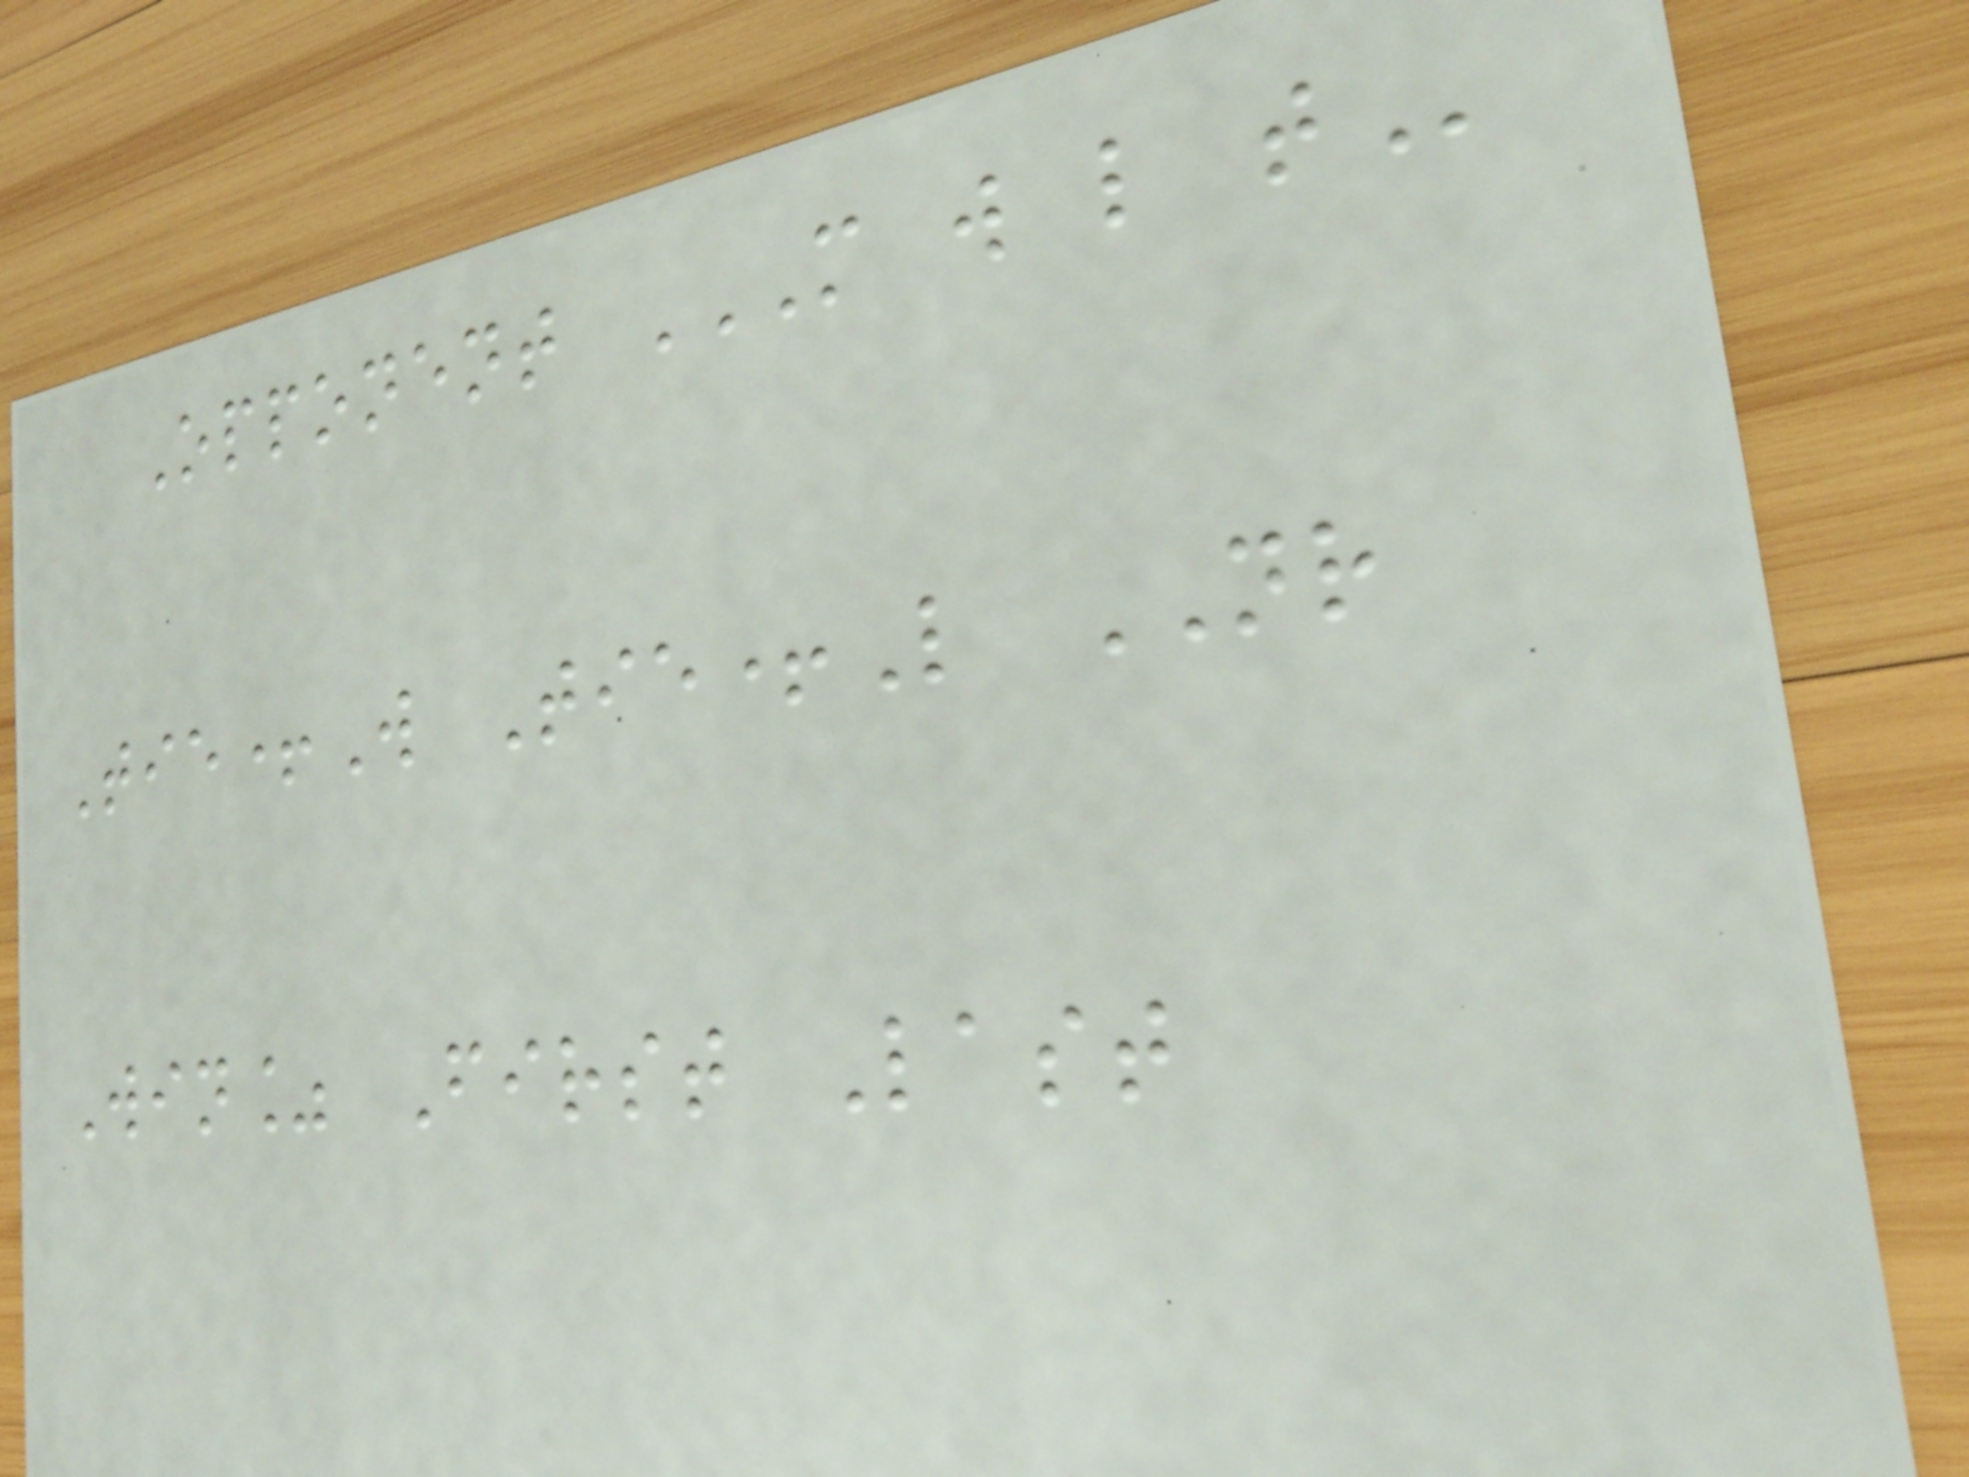Opponent M W L T
Tie+W Tie+L NR
Win% First Last
